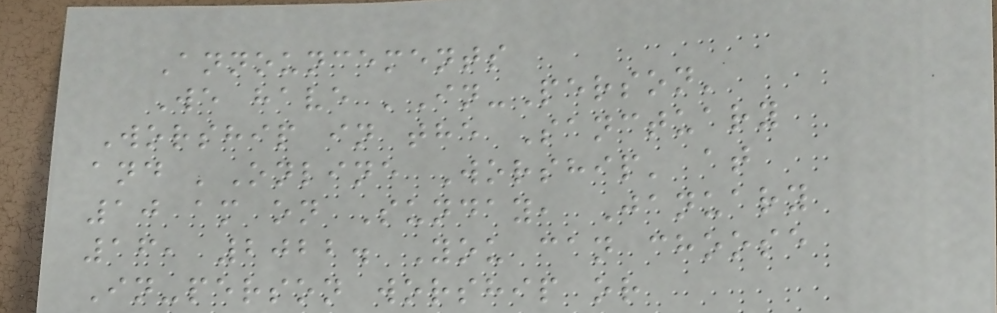Announcements
We have 'In-Person'
Worship in the Sanctuary
and 'Online Worship' at
10 am on Sunday, January
16, 2022. You can choose
In-person worship or
